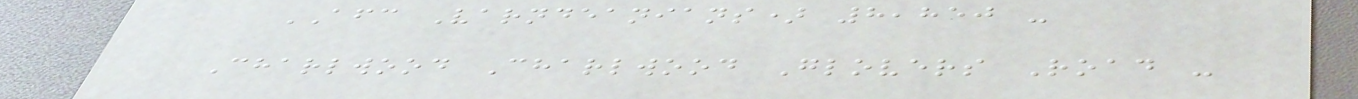AFC Varndeanians) 8,850 -
Charlwood Charlwood Glovers Road -
